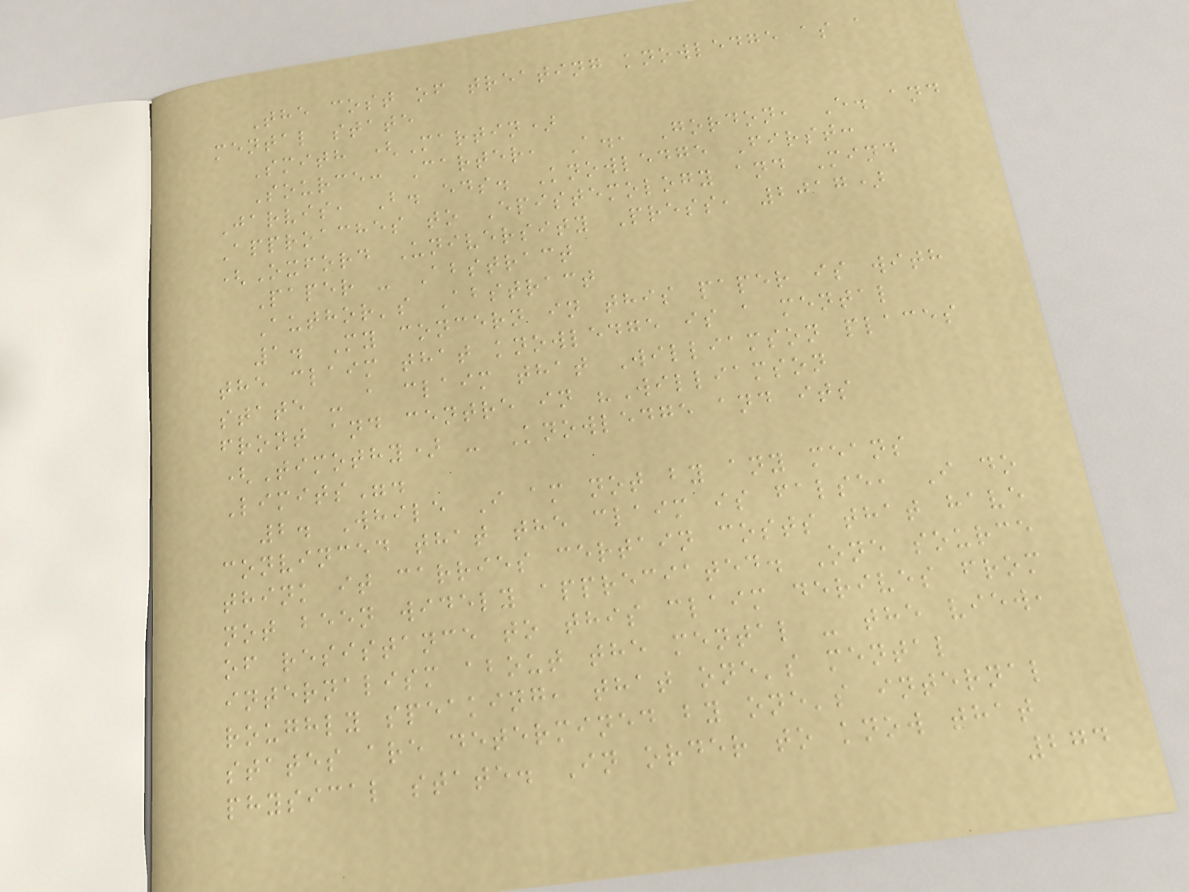The cost of treating knowledge as a
mental state
Smith (Martin)
Source: Carter, A., Gordon, E. and
Jarvis, B. eds. Knowledge First:
Approaches to Epistemology and Mind
(Oxford University Press, 2017)
Paper - Abstract
Author's Abstract
1. My concern in this paper is with
the claim that knowledge is a mental
state - a claim that Williamson places
front and centre in "Williamson
(Timothy) - Knowledge and its
Limits".
2. While I am not by any means
convinced that the claim is false, I do
think it carries certain costs that have
not been widely appreciated. One source
of resistance to this claim derives from
internalism about the mental - the view,
roughly speaking, that one's mental
states are determined by one's internal
physical state. In order to know that
274
